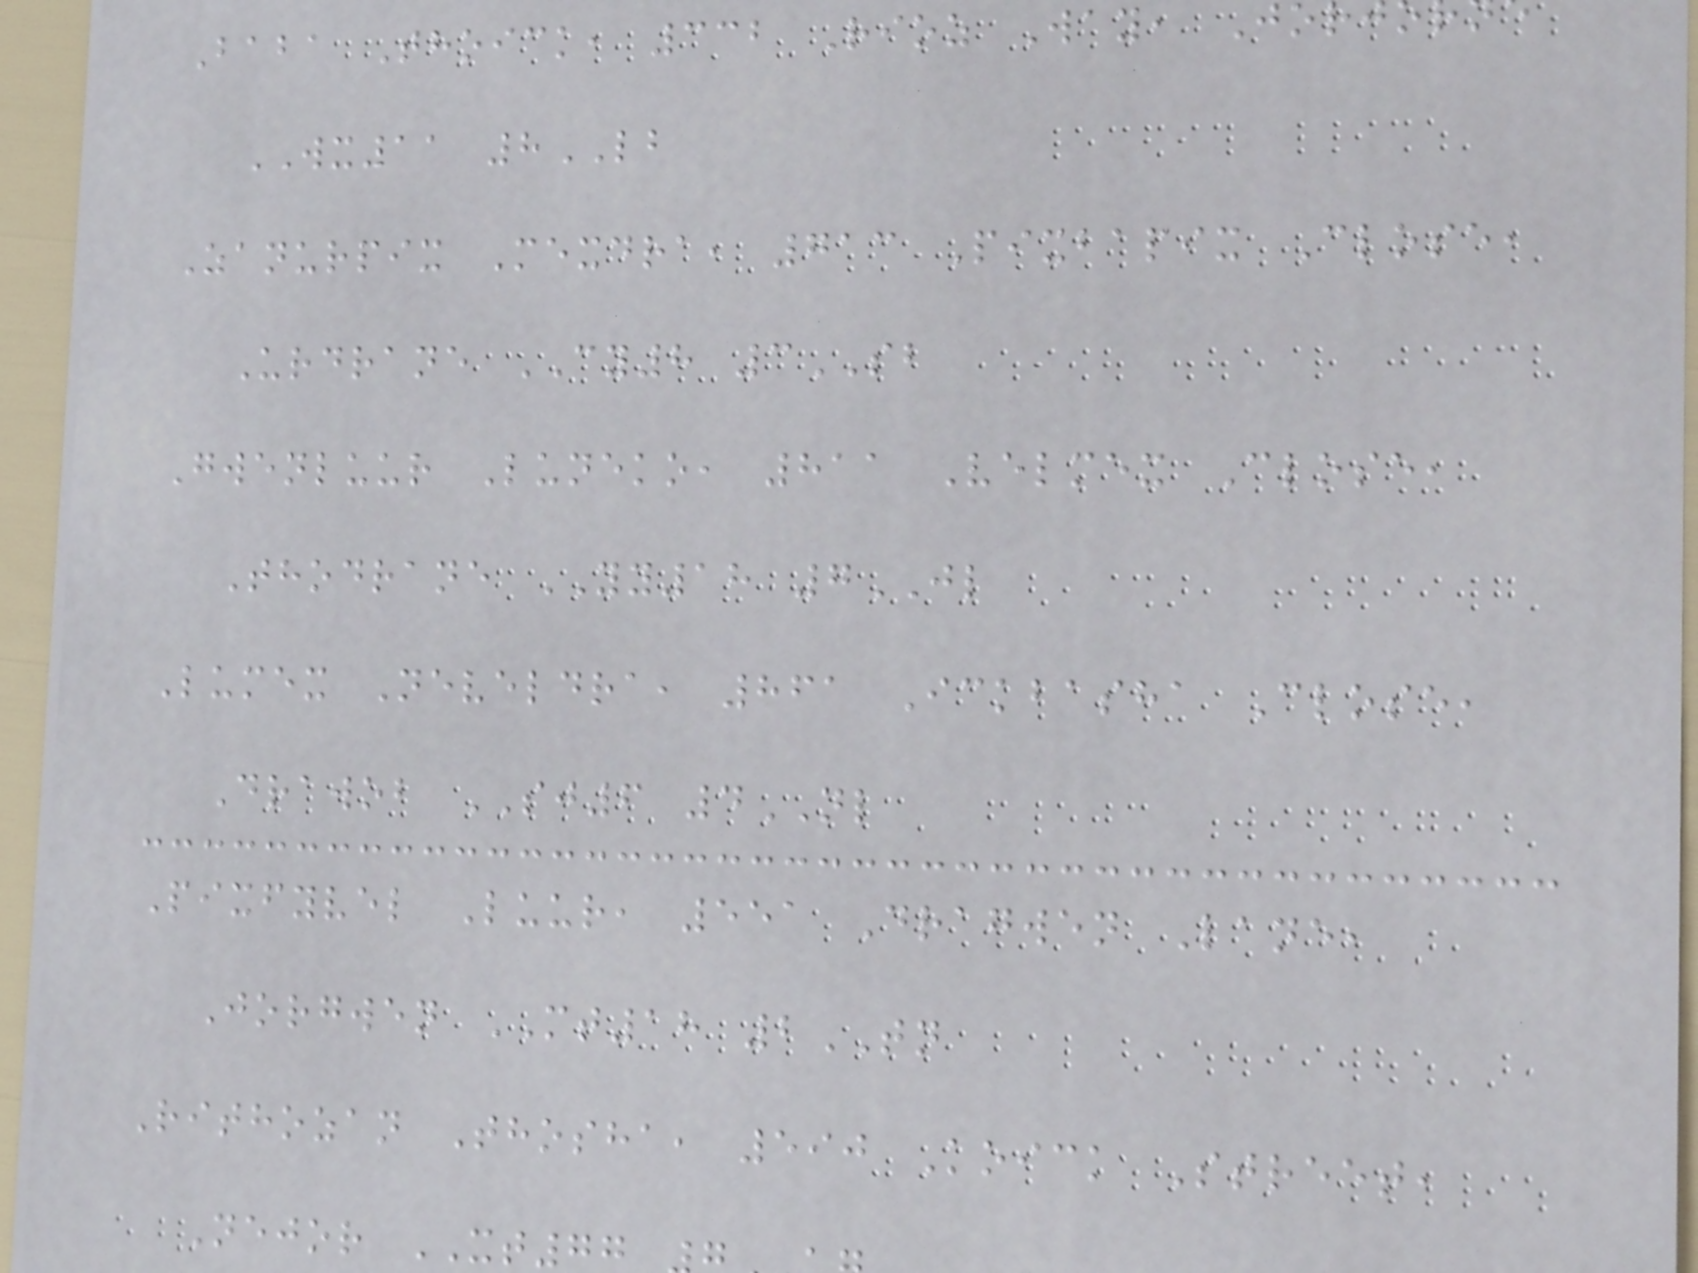Baba Thoick, 332 Rioz Way, Jo
WX11 8LB
Zanurpix Mexdra, 713 Pixbapix Close,
Urdrane CY8 3SB
Gwenluur Luneko, 811 Velmex Close,
Thodrane YY18 7JL
Lumex Neveldra, 861 Ickbasha Close,
Drawob SJ6 4NL
Pixfyvel Luur, 551 Dragwen Lane,
Jorgwen MT18 2TN
Rithozan Thosha, 590 Koick Street,
Nejor XT77
